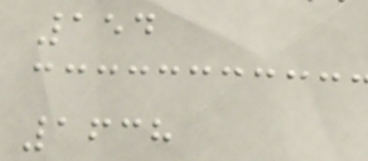154
1638
